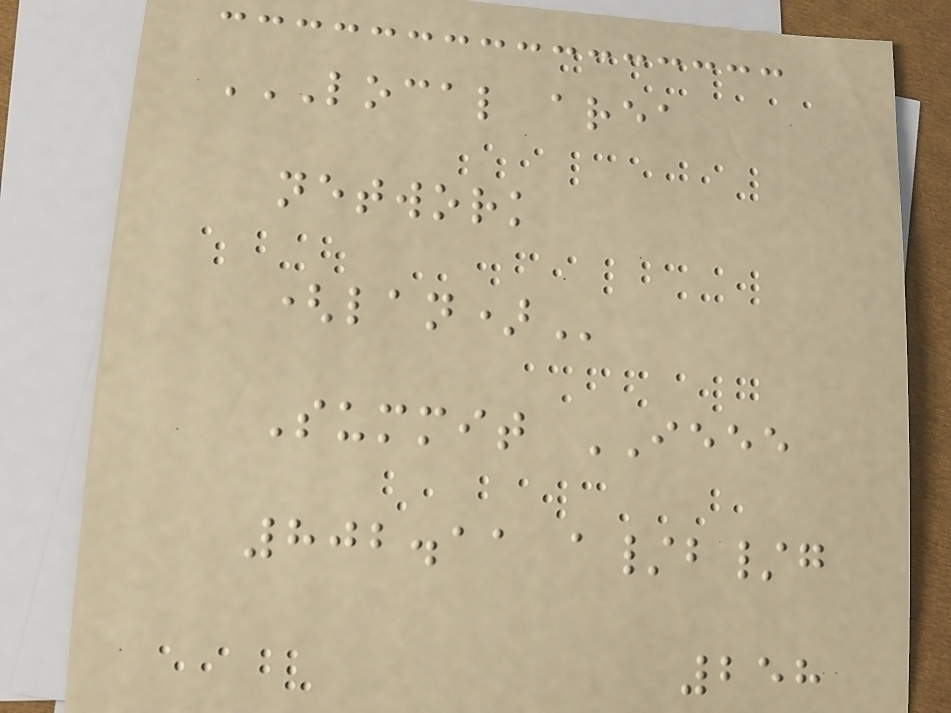LOCAL AREA
NETWORK
(LAN)
Summit IEEE
802.11 a/b/g
258
